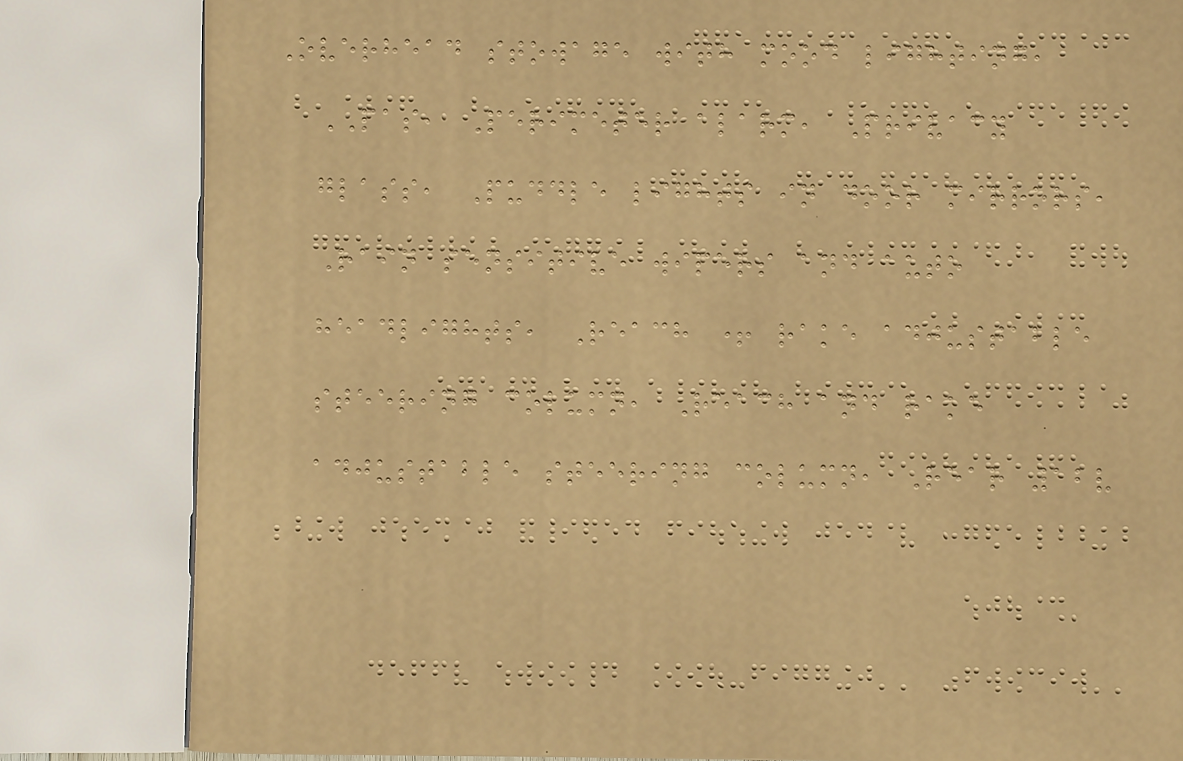Overhead stowage with mood lighting,
PAS, Perimeter alarm, Privacy
glass, Puddle lights in door mirrors,
Rain sensitive wipers and auto
headlights, Reach + rake adjustable
steering column, Reach and rake
adjustable steering column, Rear 12v
